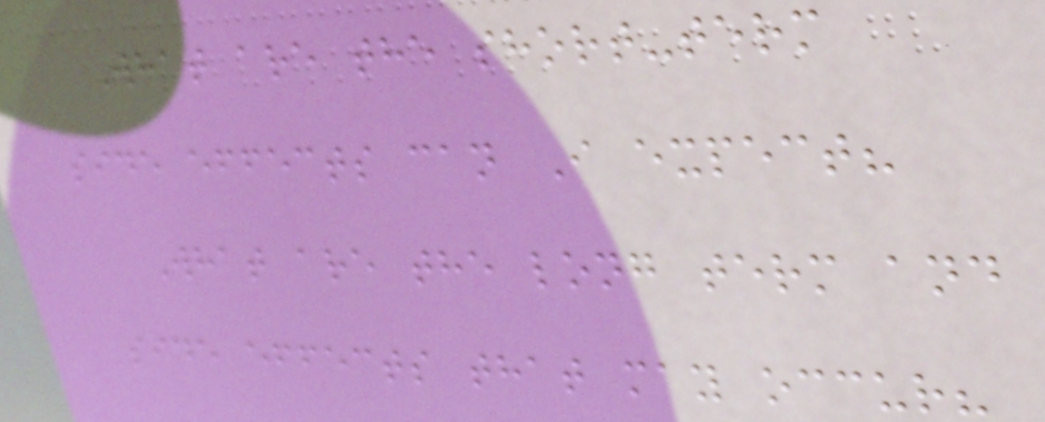What are the short-term
side effects can I expect?
What are the long term and
side effects that may occur?
